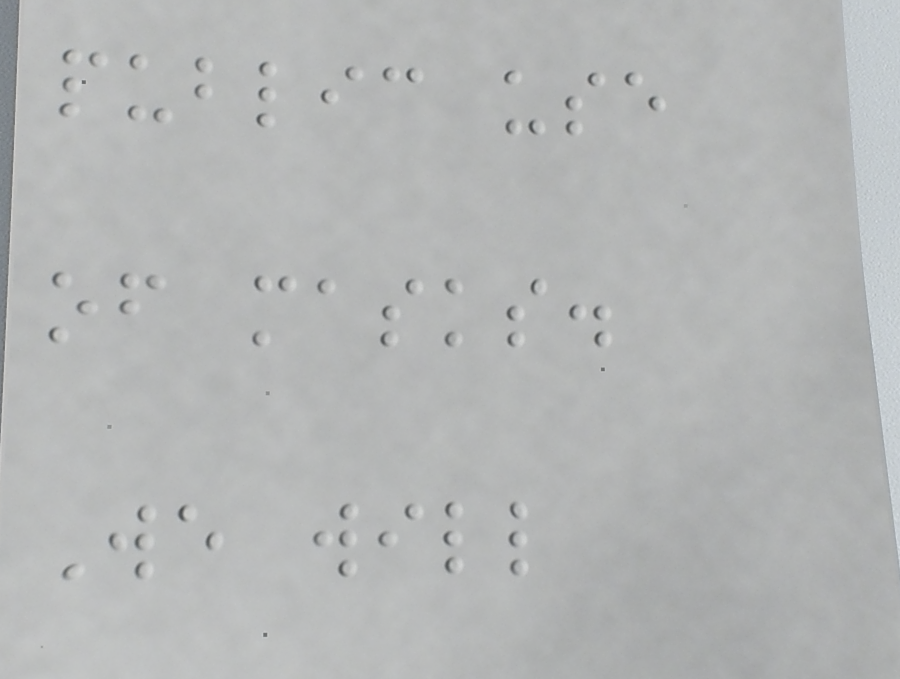public use
of masks.
We will
